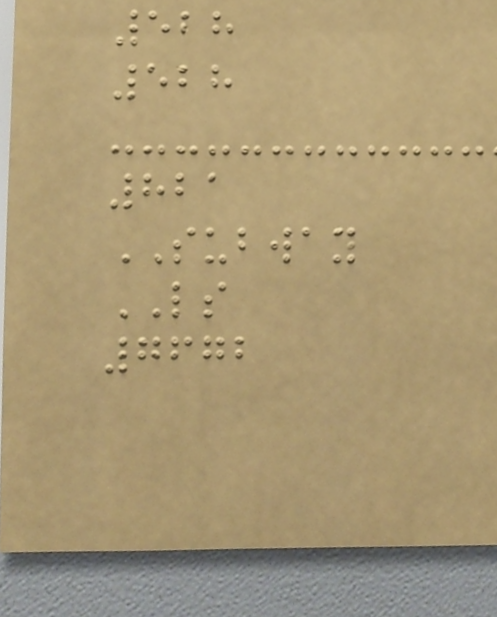528
528
821
SUBWAY
LS
7672
